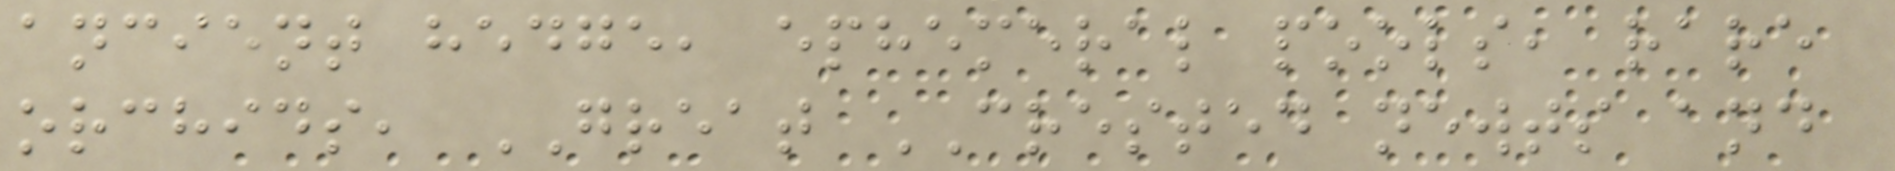ancient hedge, ephemeral pools, rare
orchids, GREAT CRESTED newts and
